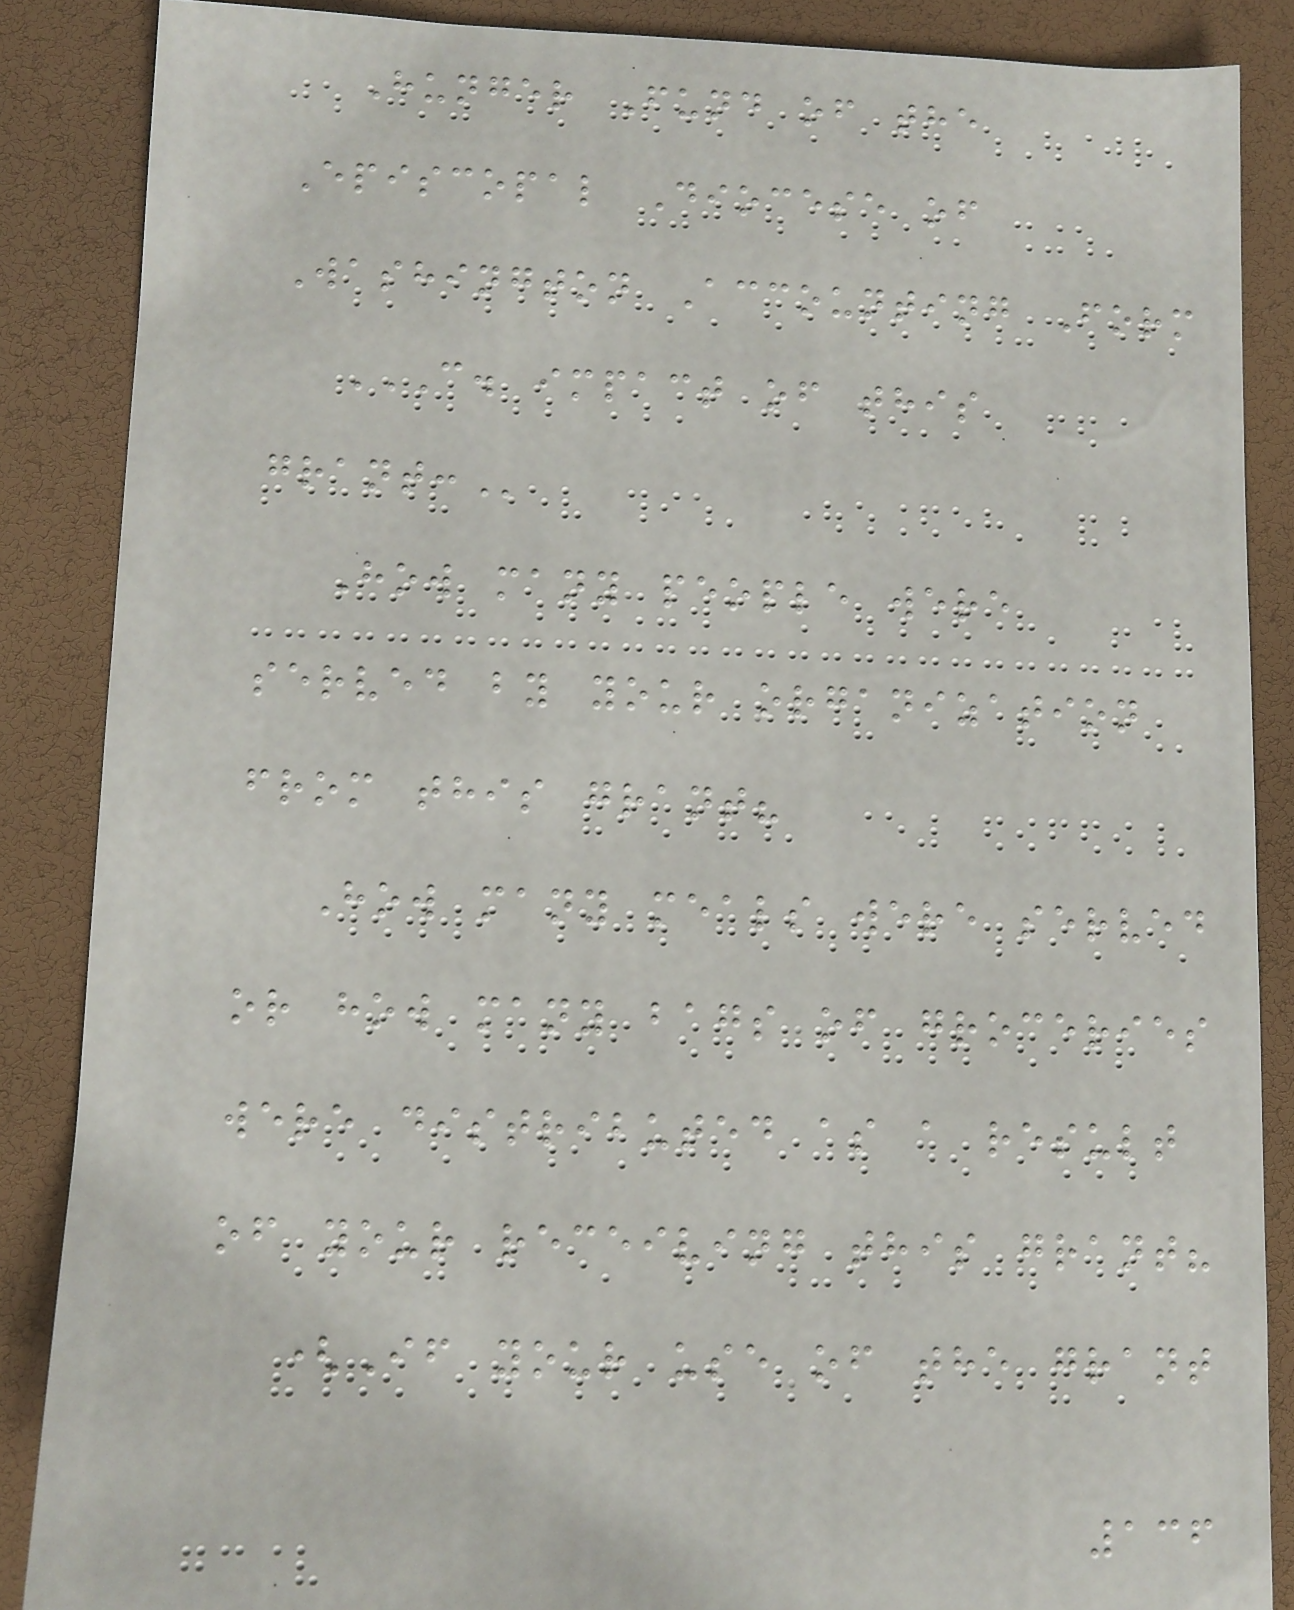Hunger Fund of the
Episcopal Diocese of
Washington Accounting Form
C. IMPACT OF THIS
GRANT:
How many people were
served by your organization
from this grant?
How many meals were served
or how many bags of groceries
were distributed as a result
of your receiving this grant?
(If your use of the grant
136
